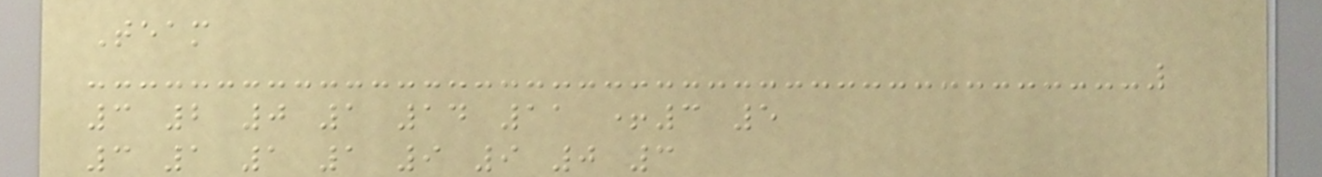Team
3 2 0 1 14 11 +3 5
3 1 1 1 9 9 0 3
